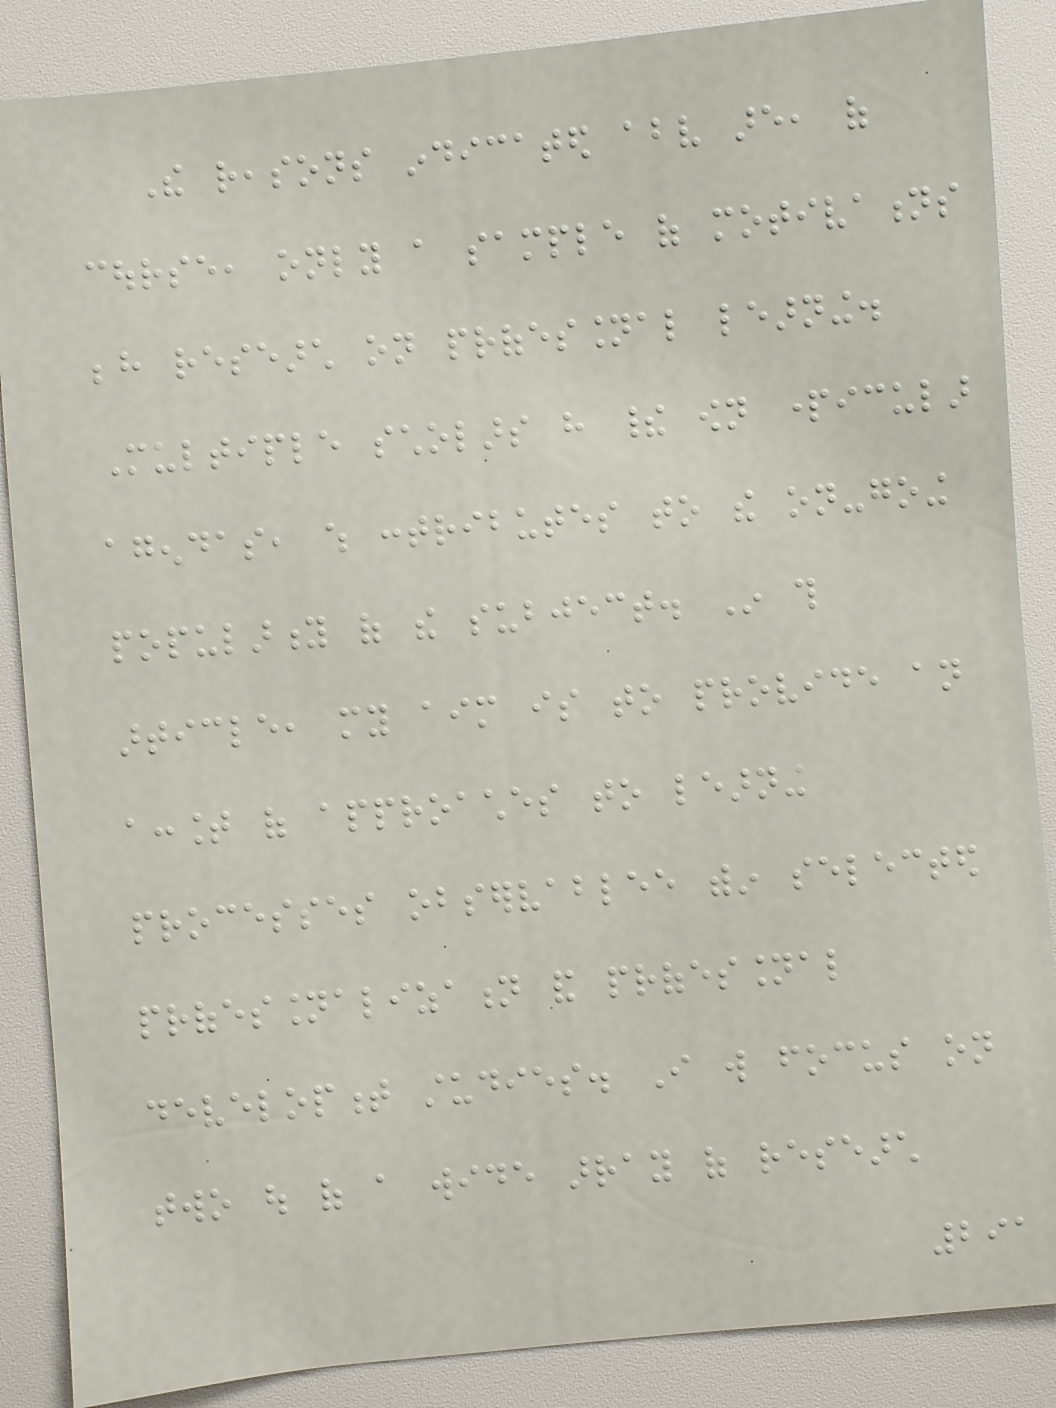The reasons indicated above are, of
course, only a sample of motivations
behind research on professional learning.
Multiple scholars have their own particular
agendas, which contributes to the on-going
popularity of the subject. In this
article, my aim is to provide an
account of approaches to learning
processes observablee within selected
professionalization and professional
development studies. I will focus on
two out of a wide array of research
291
